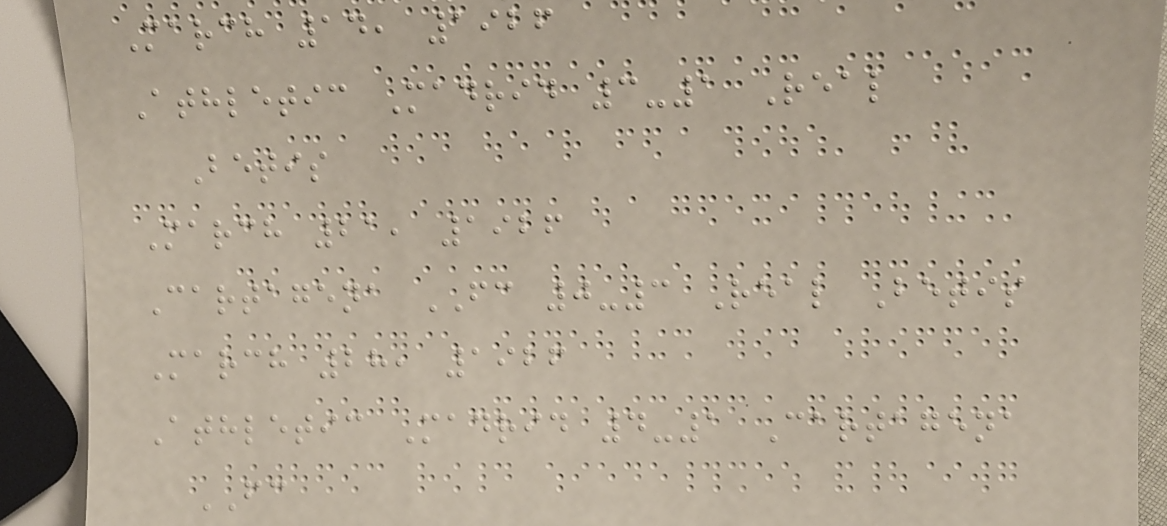March 14, 1926
Athletic Madrid 3-1 Real
Betis
March 21, 1926
Cartagena FC 0-3 Real Betis
March 28, 1926
Athletic Madrid 4-1 Cartagena
FC
